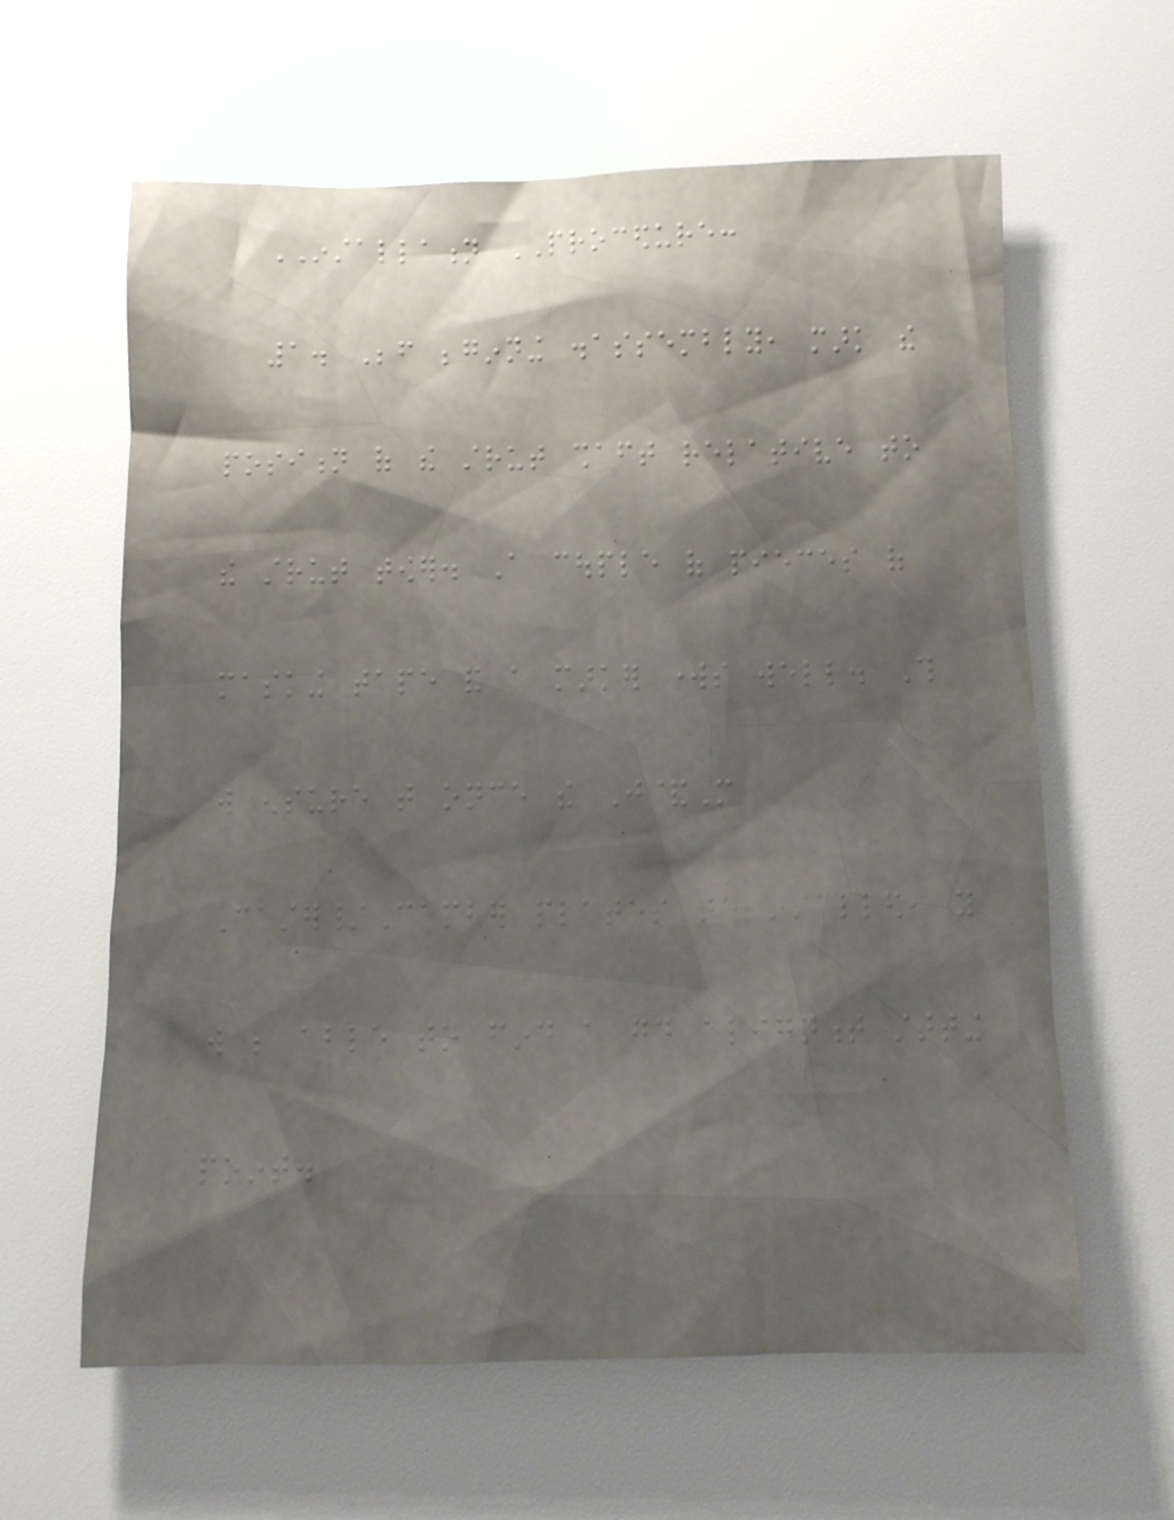INSTALLATION PROCEDURE:
1. Before beginning disassembly, mark the
position of the strut shaft relative to
the strut tower. A couple of pieces of
masking tape and a marker works well. This
will ensure that once the J&M
Caster/Camber plates are installed, you
will be able to find a good alignment starting
point.
